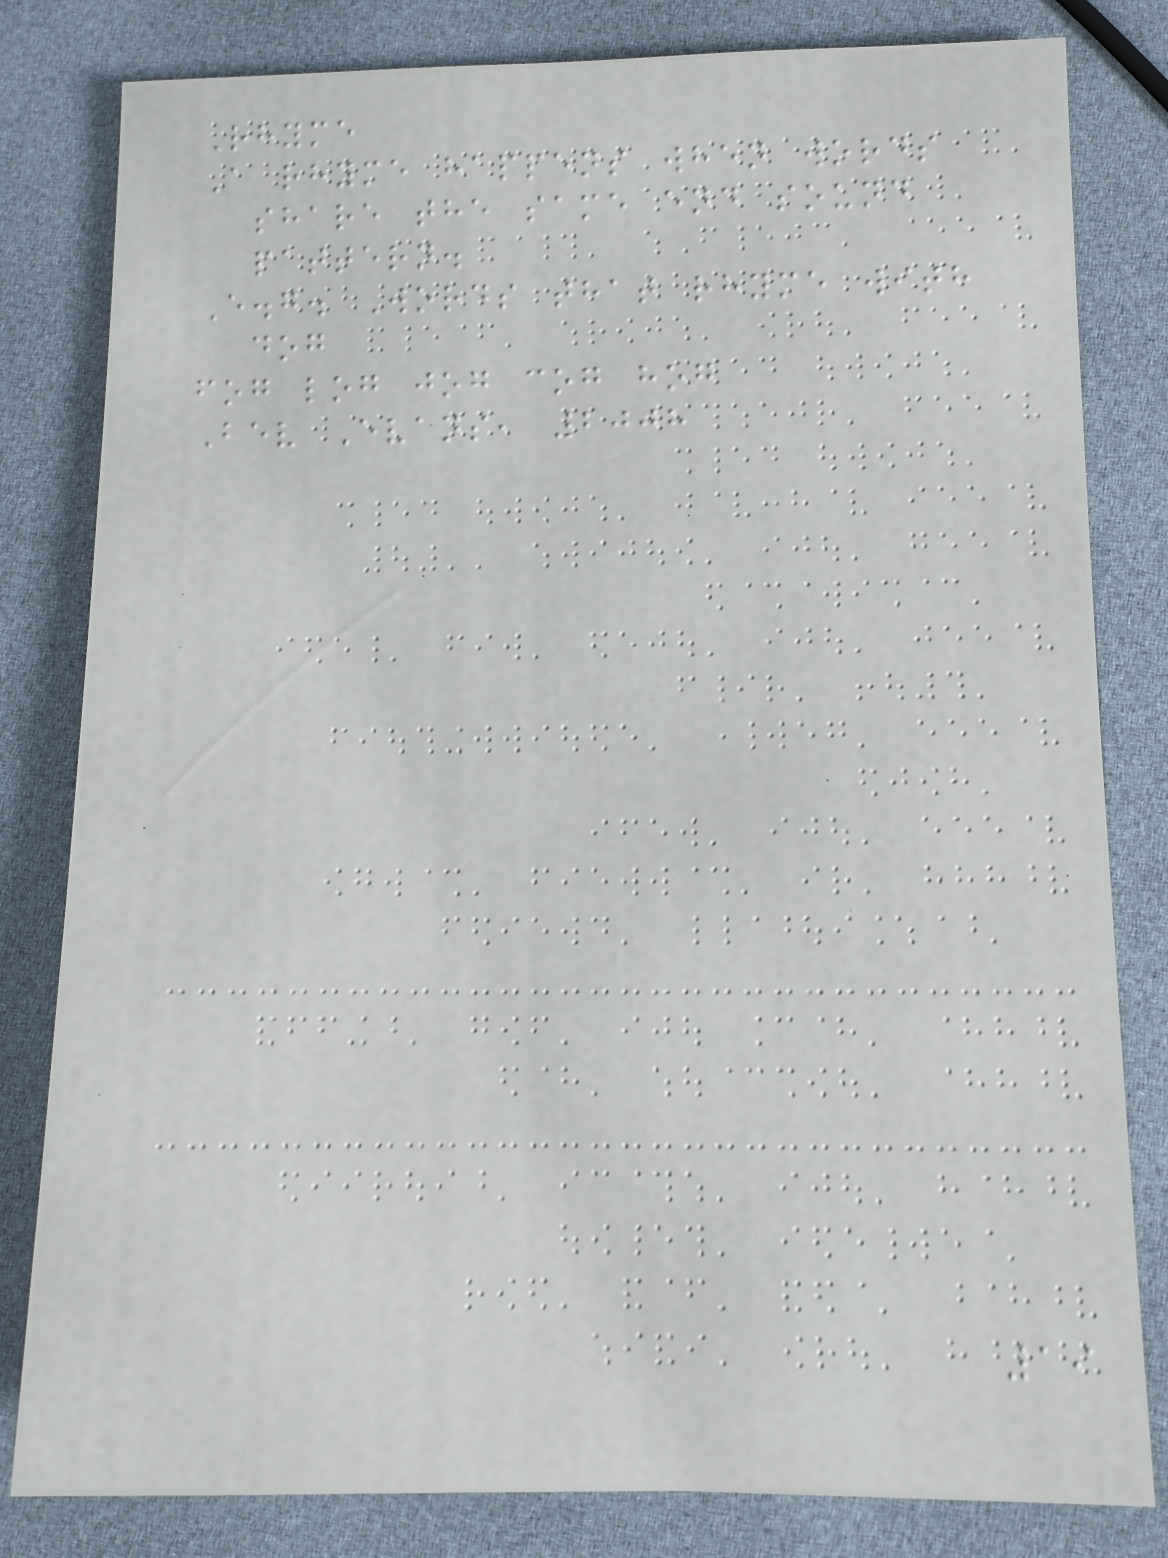Rhyme
A rhyme happens when words
share the same end sound
pattern.
E.g. Words that rhyme with
dog
fog log jog cog hog
Bev Evans, 2008
19
